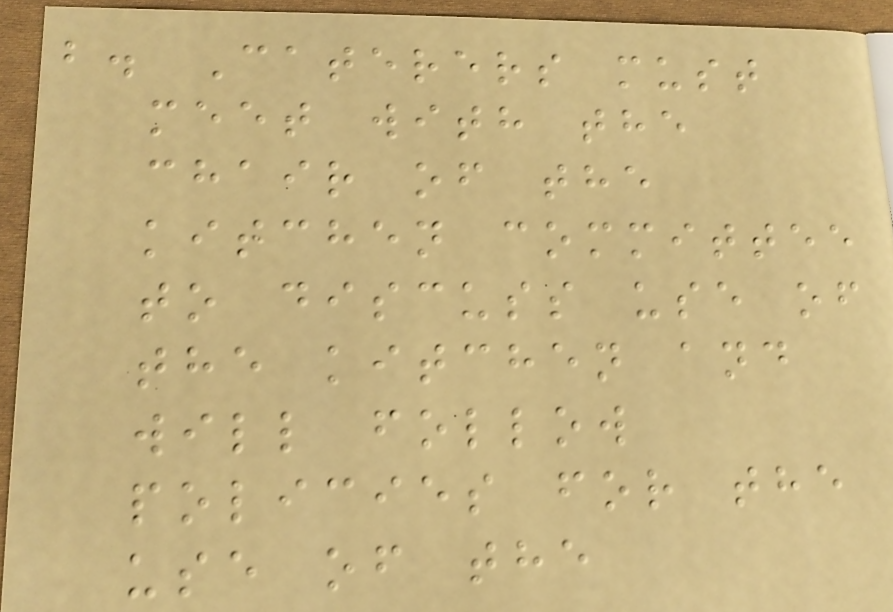b. Caterers must
meet with the
chair of the
kitchen committee
to discuss use of
the kitchen and
will follow
policies for the
use of the
